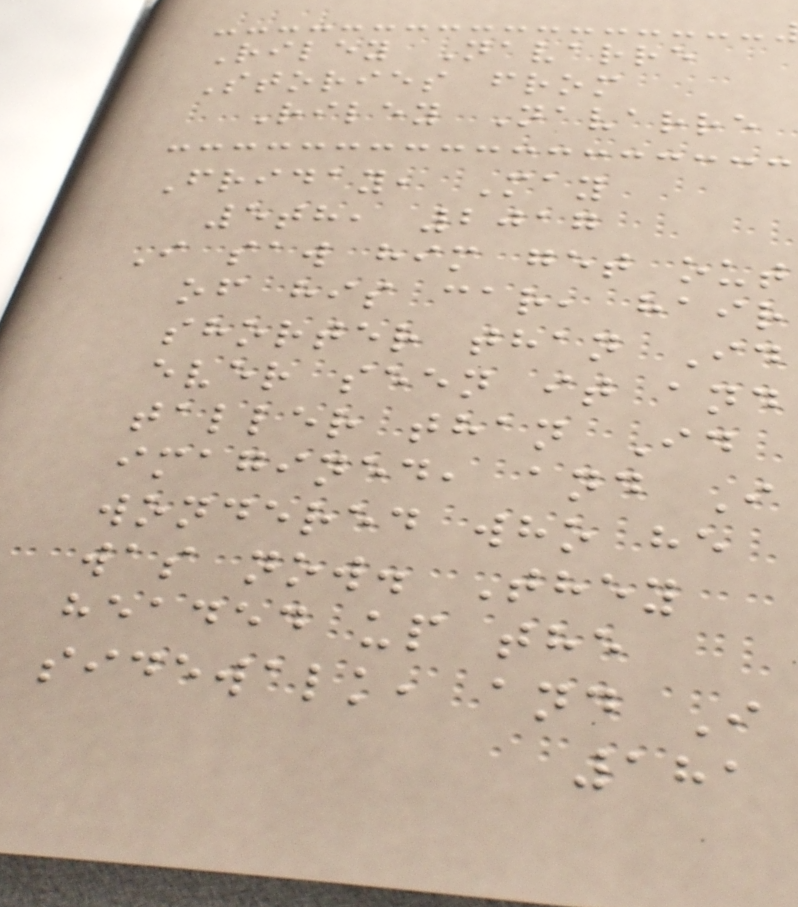Riley Navarre
Stories from
Riley Navarre
Friday, May
5th, 2017
I saw him get out
of his car, hair
shorter than Id
ever seen it and
taller than Id
imagined, and I
wondered who he
was now. They
headed up the
sidewalk, and I
181
